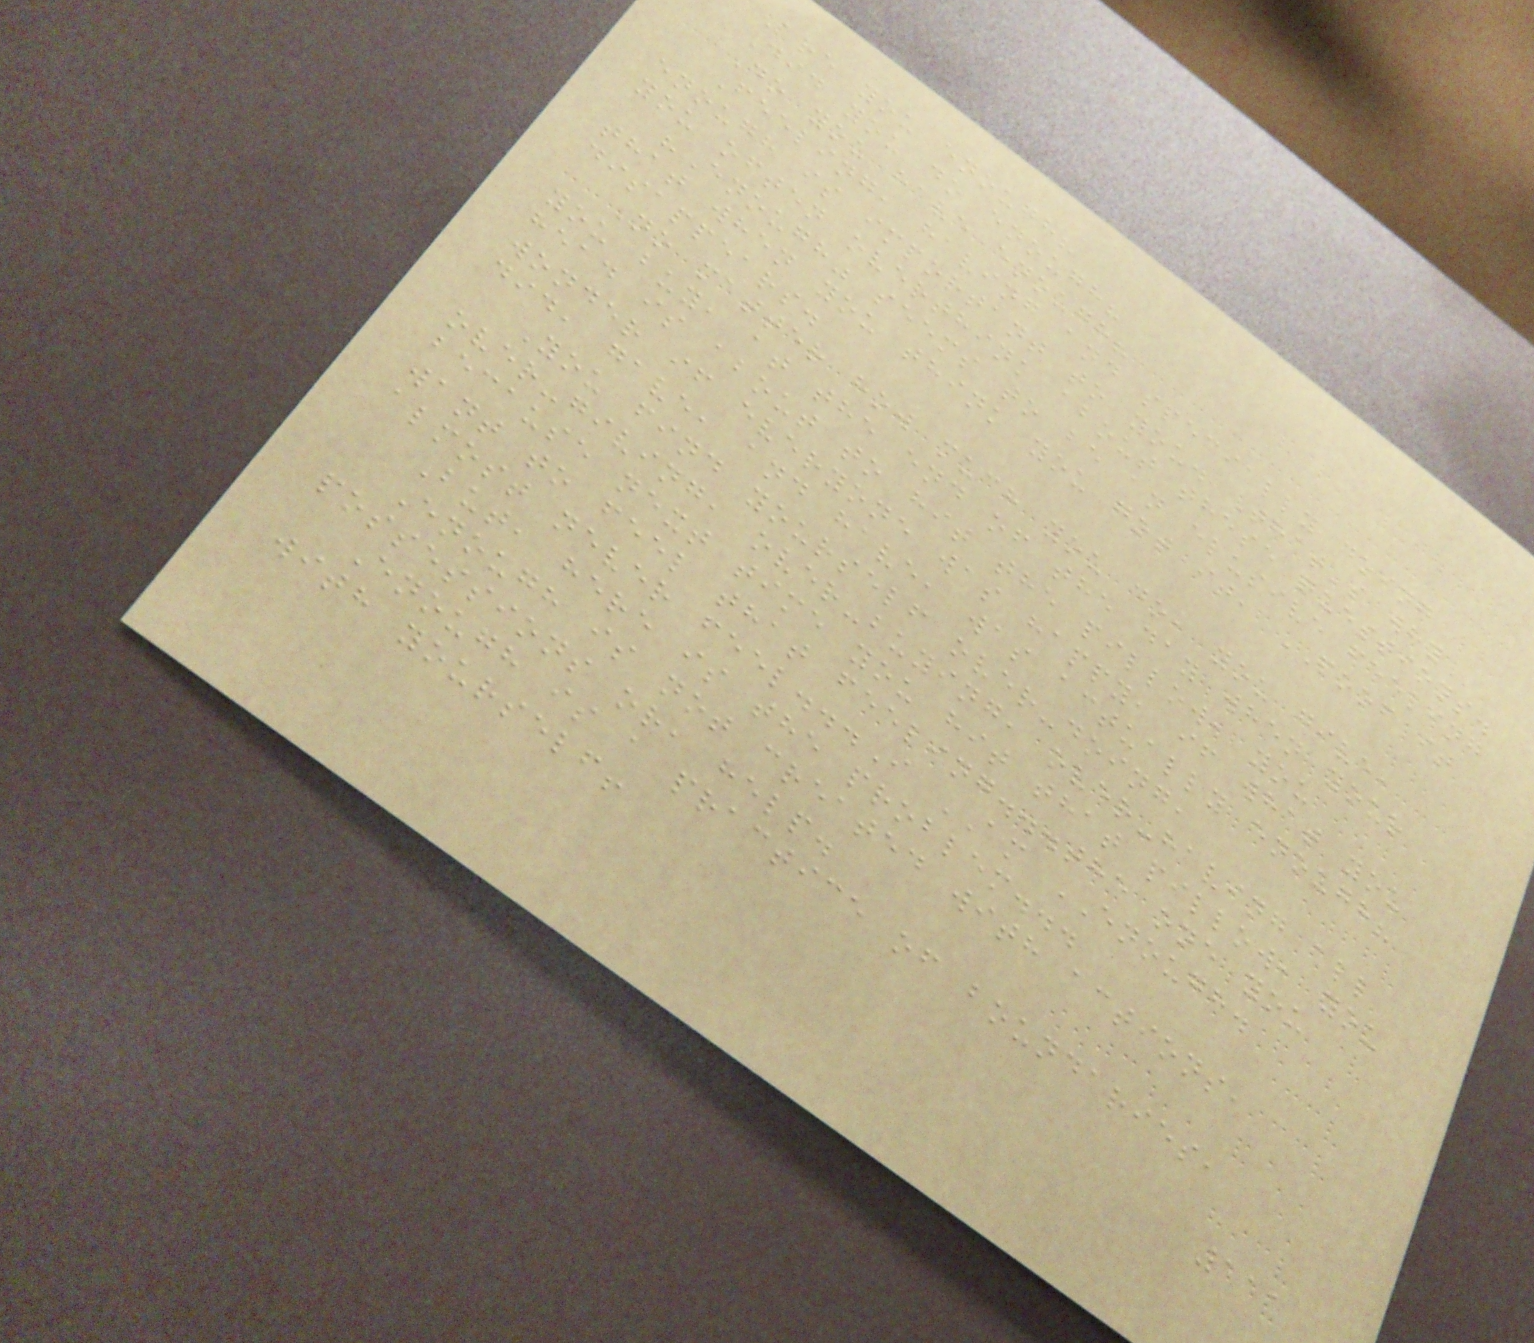Are you enough?
Did you do enough?
Do you have enough?
Feeling, having and specially doing
enough is important to you. That's why
you often overthink about these questions.
"Enough" seems to be an elusive feeling
that when you think you got it, POOF it
disappears.
No matter how much you do, you give,
you buy, at the end of the day when your
head is about to hit the pillow, you
wonder if everyone was happy, if what you
did, gave, and have, was actually enough?
You find yourself over-doing,
over-giving, over-buying, over-having all
because next time you hit that pillow, you
want to feel that feeling...the one you
almost never feel...I AM ENOUGH.
But, here is the problem...
Enough is not created with actions,
possessions or, help.
Enough is a practice of boundaries,
with yourself!
111
